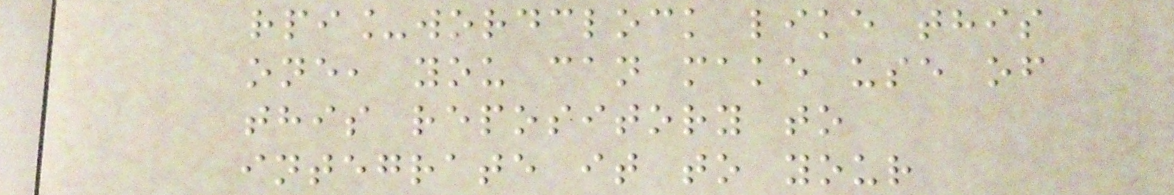rpi_wordclock like this
one, you can make use of
this repository to
integrate it to your
